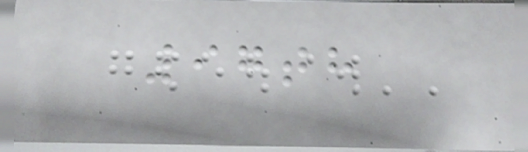97th
